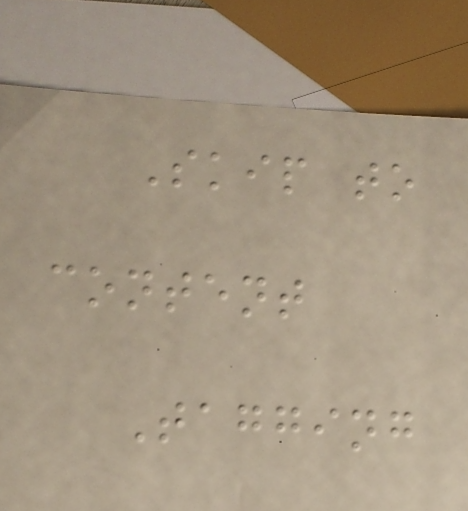Skip to
content
Tagging
